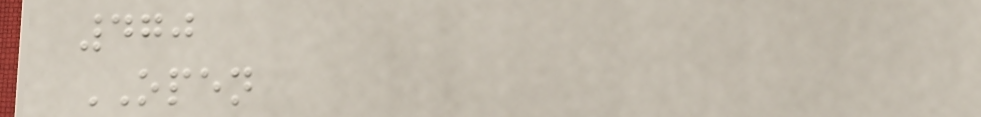470
OPEN
